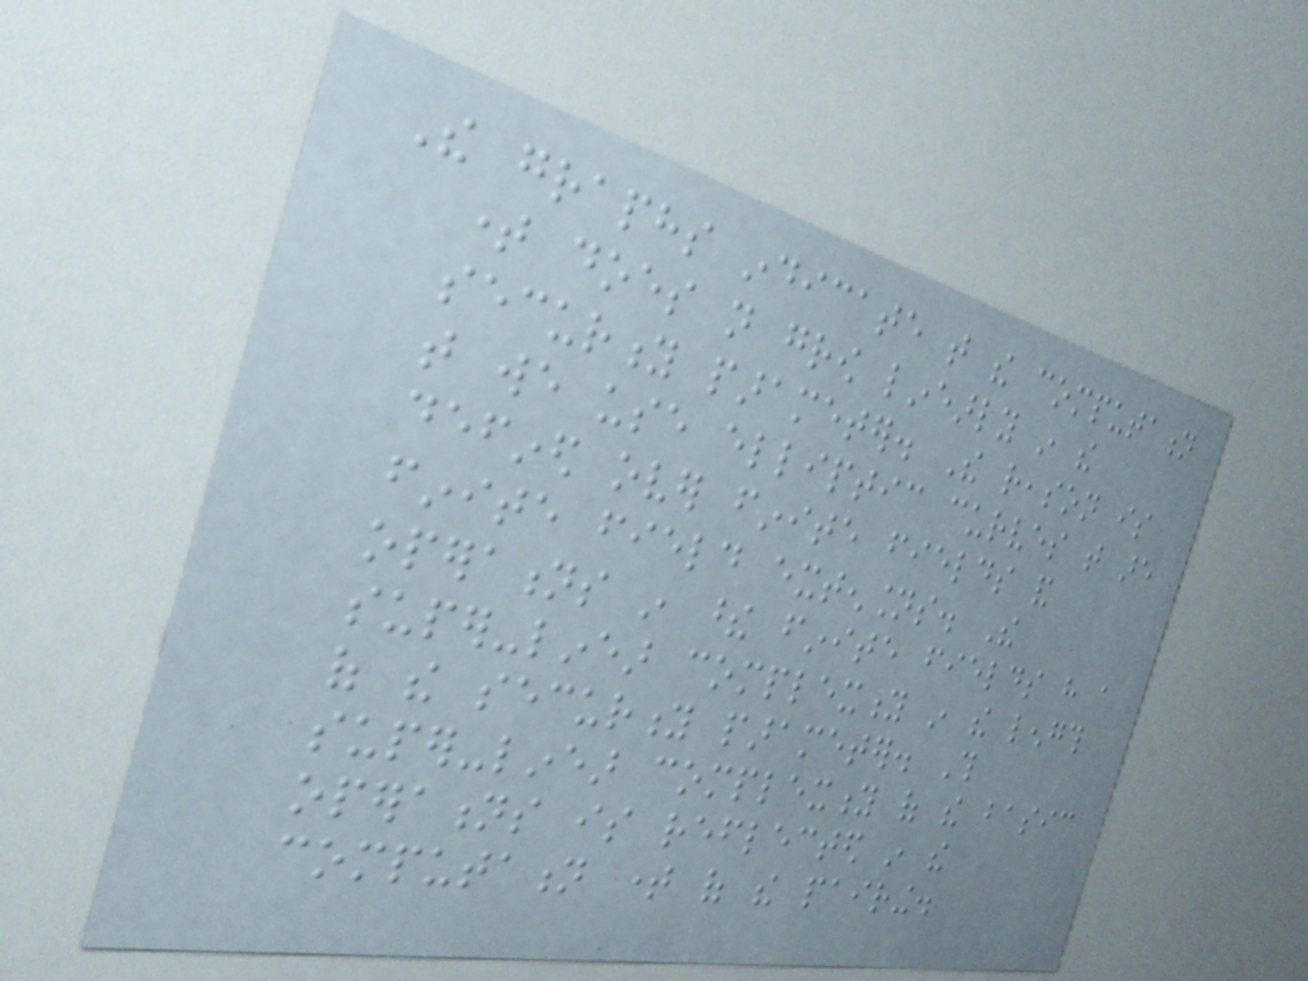The graphs indicate that the computation
time does not grow linearly in the
security parameter. The reason is
that we use elliptic curves that are
defined over finite fields and
finite field extensions. The
operations in these finite fields have a
super-linear complexity in the length
of the security parameter. This
super-linear complexity of the basic
operations is reflected in the
computation time of the pairing.
